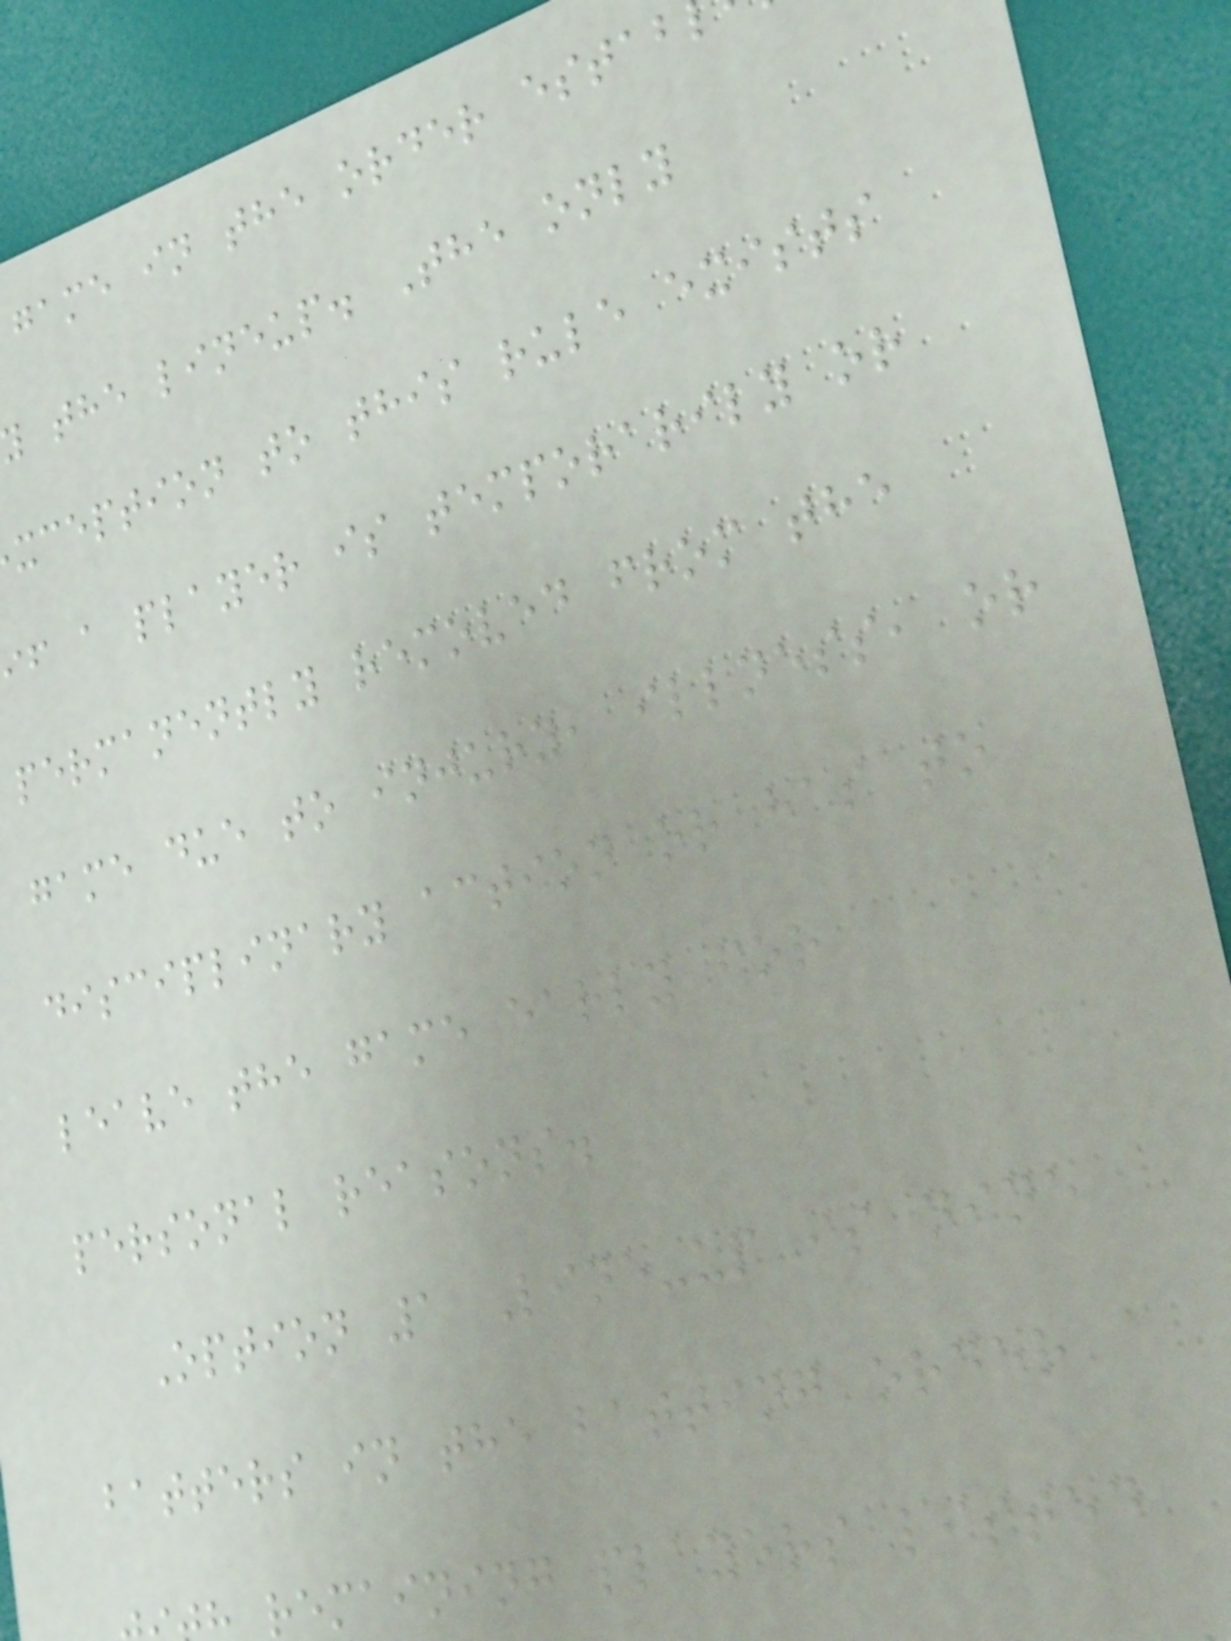game in the order estab
the lineup. The only
xception to this rule exists
if a player is temporarily or
permanently removed from the
game due to injury, illness, or
disciplinary action or has to
leave the game early for
personal reasons.
Option 1 Line-up is nine
batters in the batting order
remaining players listed
